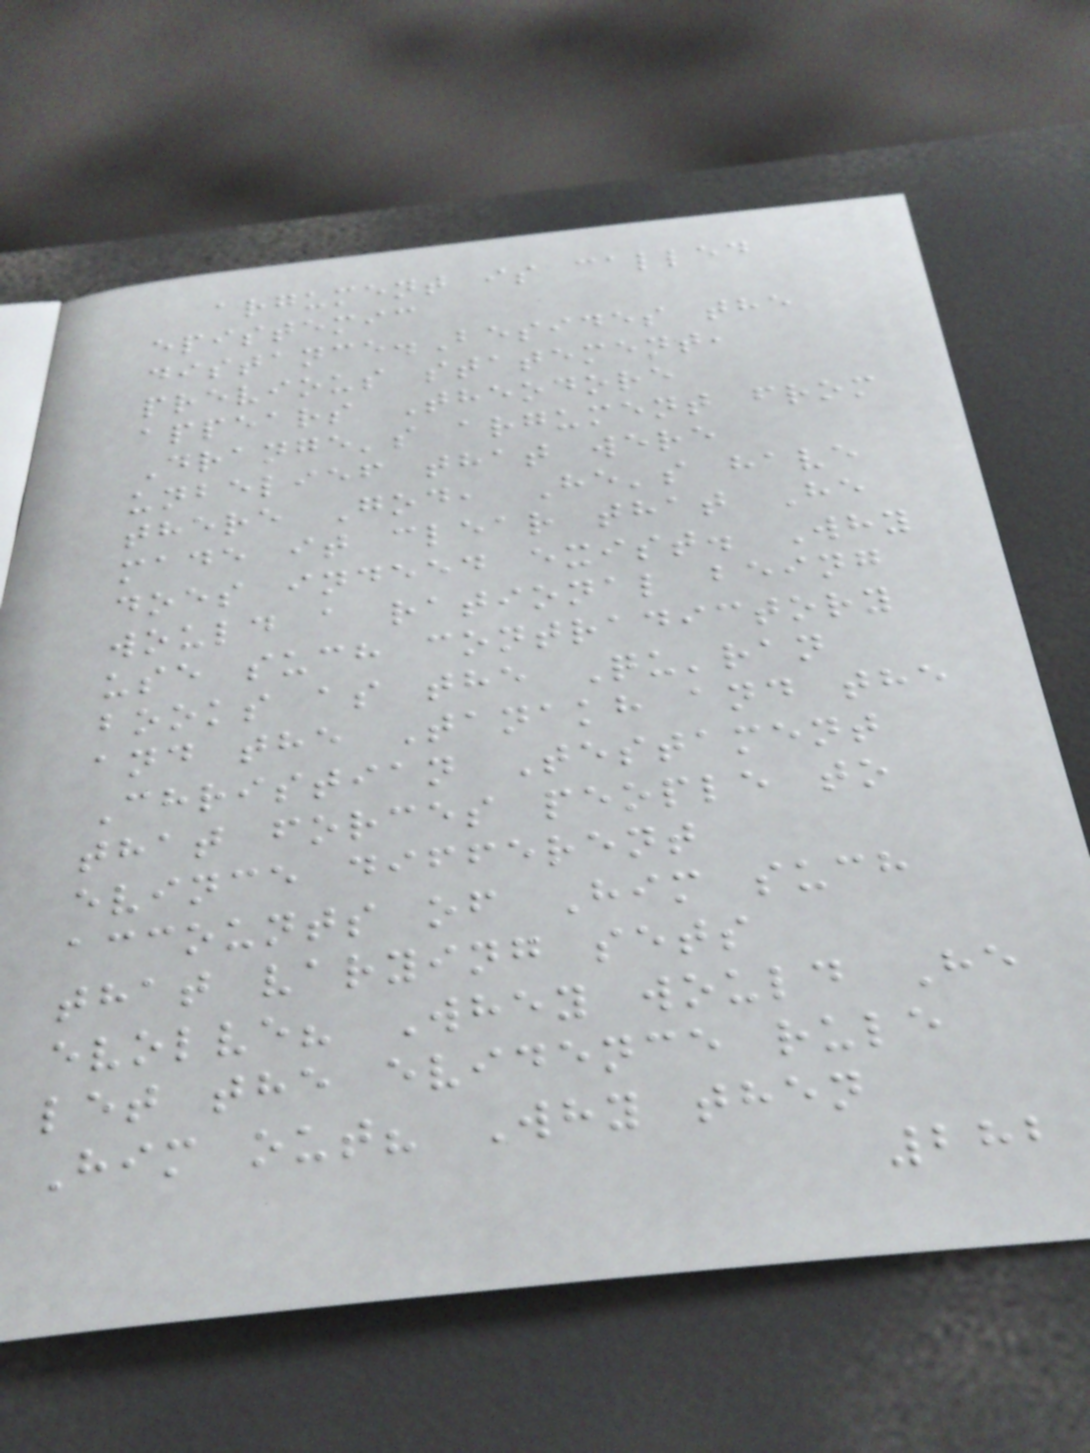argument is called
epistemic
distance.Besides the
previous statement,
appears Theodore
Drange's argument from
unbelief that were
there God, He's have
made it clear that He
does indeed exist. Why
would a rational being
use such contradictory
books as the Qu'ran
and the Tanakh and the
Christian Testament
that forces people to
evince different
accounts of Him such
that varying sets
evolve? Whey would He
let the evidence rule
Him out? Why then
282
